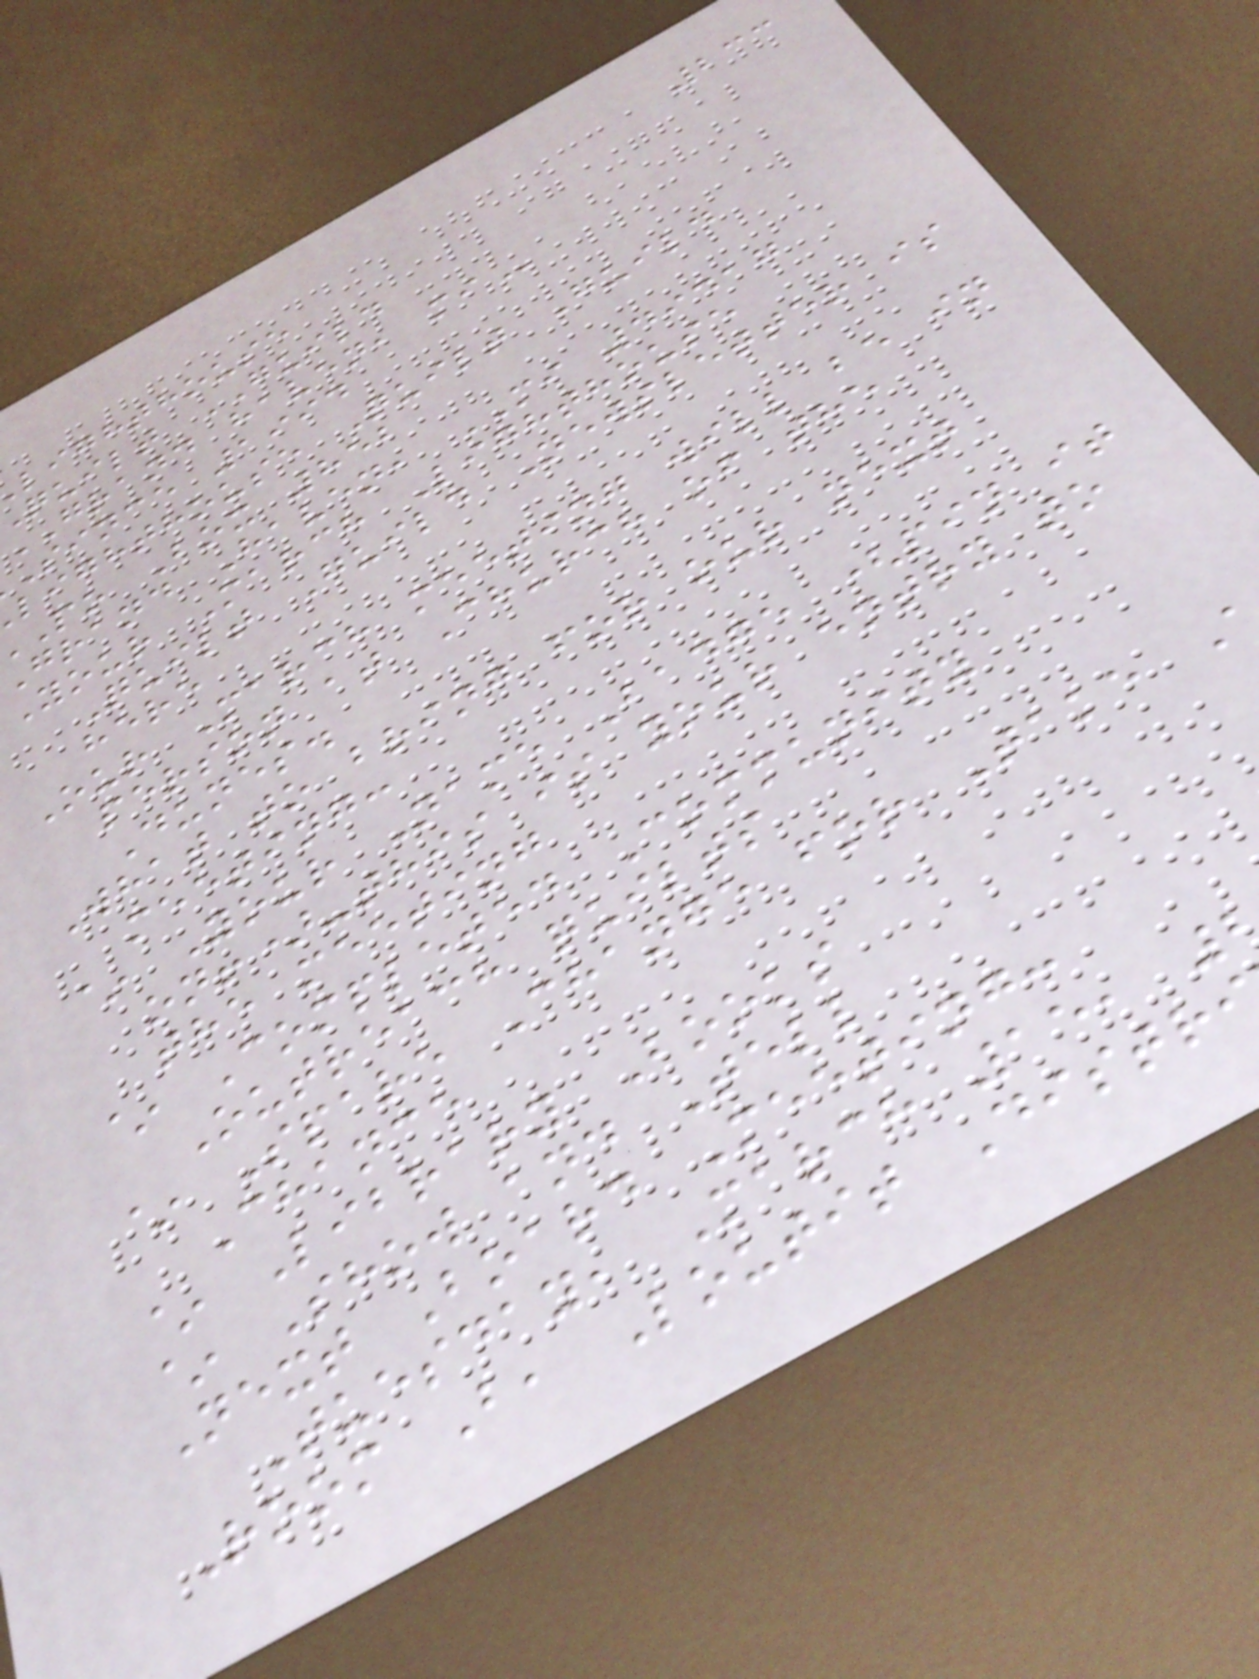233
lighthouse
quilt GUILD
GRAND haven,
since 1994
lighthouse Quilt Guild
po Box 852
grand Haven, MI 49417
Your March Lighthouse
Quilt Guild Newsletter is
here
Our March meeting will be in
person at Church of the
Dunes.
What to bring for our next
meeting:
~ Your Name Badge (pin it
on!)-this is your entry to
the meeting
~ Completed Community
Outreach quilts
~ Spare Change for Take
Chance
~ Library Books
~ Show and Tell
Next Board Meeting:
Tuesday, March 15,
Room B, Loutit Distr
